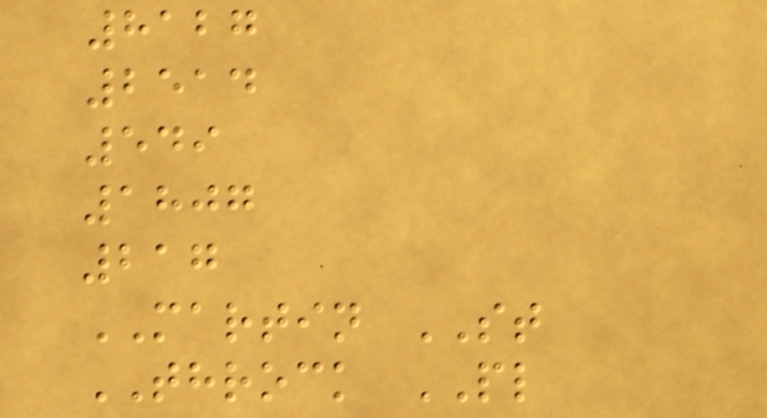8127
2514
549
1807
217
MARTIN ST
THROCK PL
